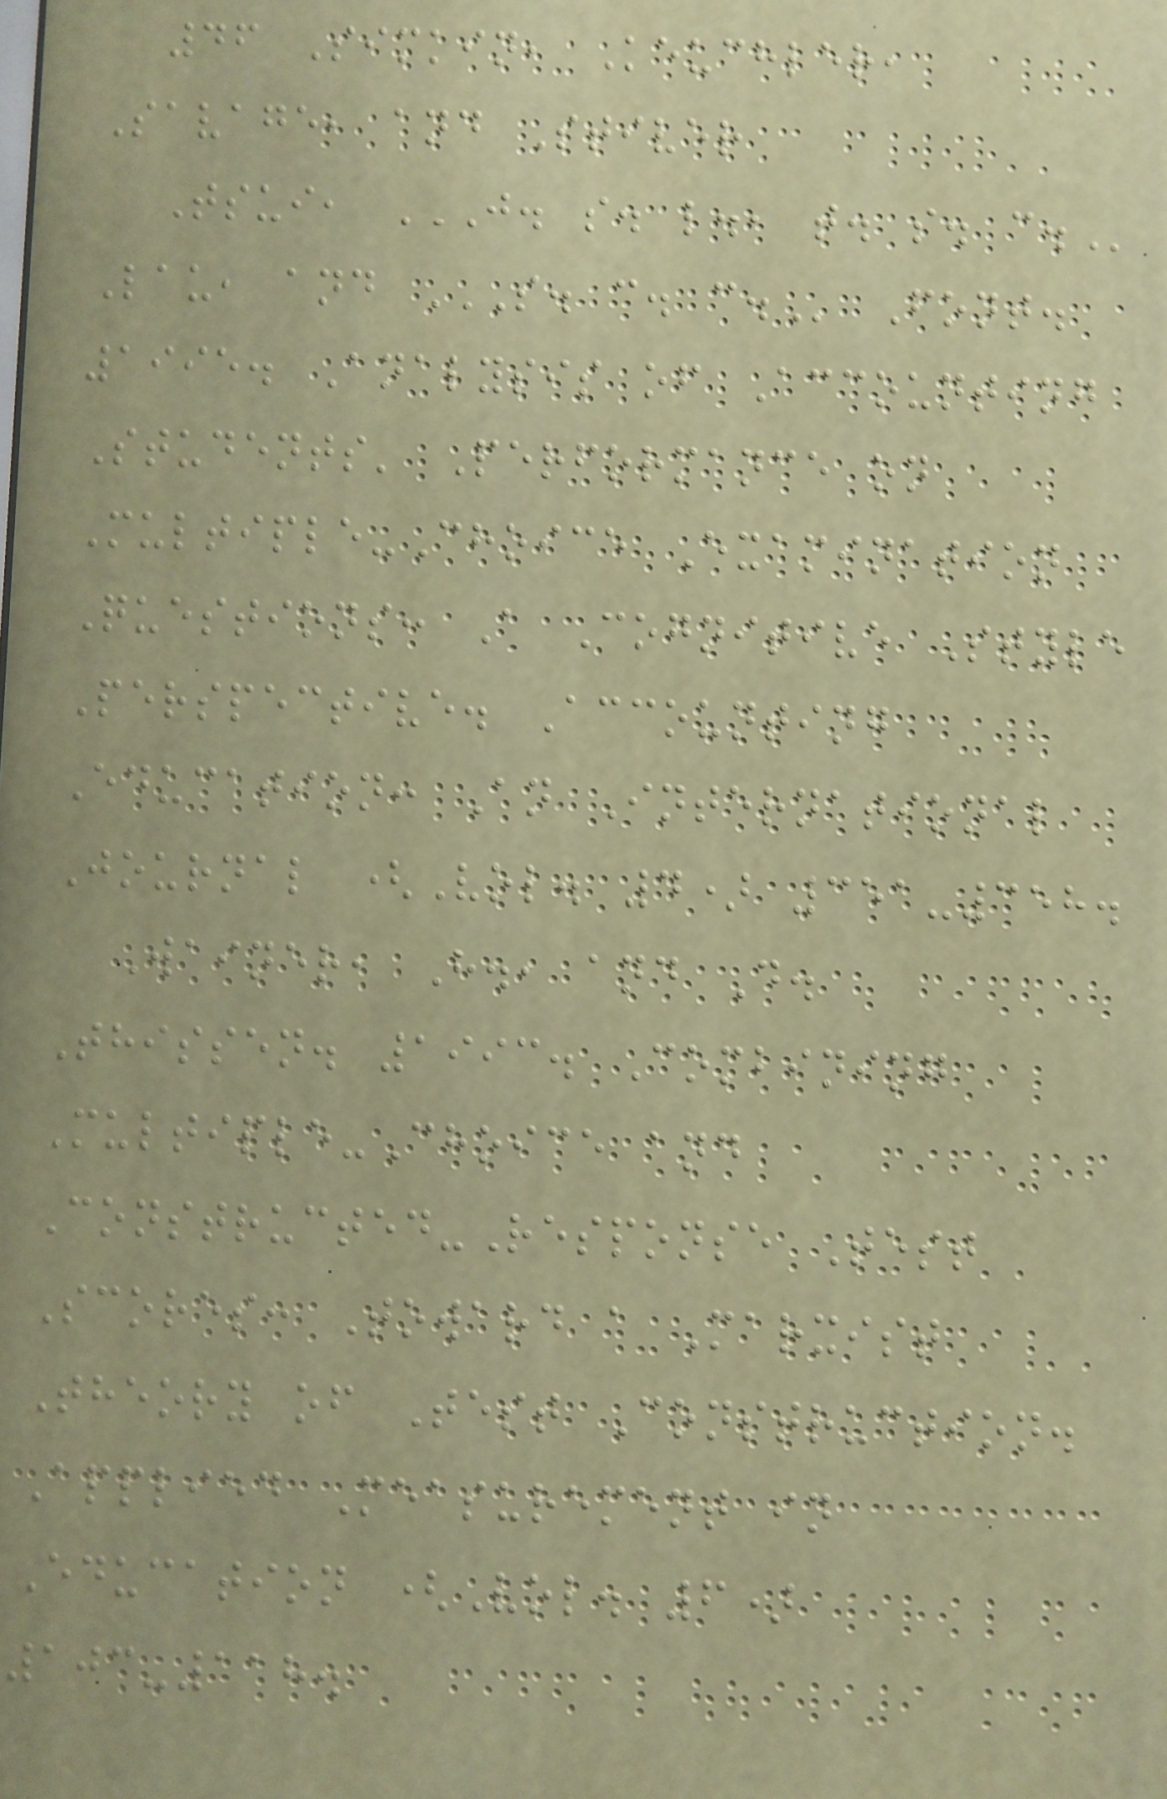46 Simkin, Keuchler,
Savage, and Stiver
Tsui, J. S. L., T. S. C.
Lau, and S. C. C. Font.
1995. Analysis of Accounting
Students' Performance on
Multiple-Choice Examination
Questions: A Cognitive Style
Perspective. Accounting
Education: An International
Journal (Vol. 4) 351-358.
Wainer, H., and D.
Thissen. 1993. Combining
Multiple-Choice and
Constructed-Response Test
Scores: Toward a Marxist
Theory of Test Construction.
Applied Measurement in
Education (Vol. 6)
103-118.
